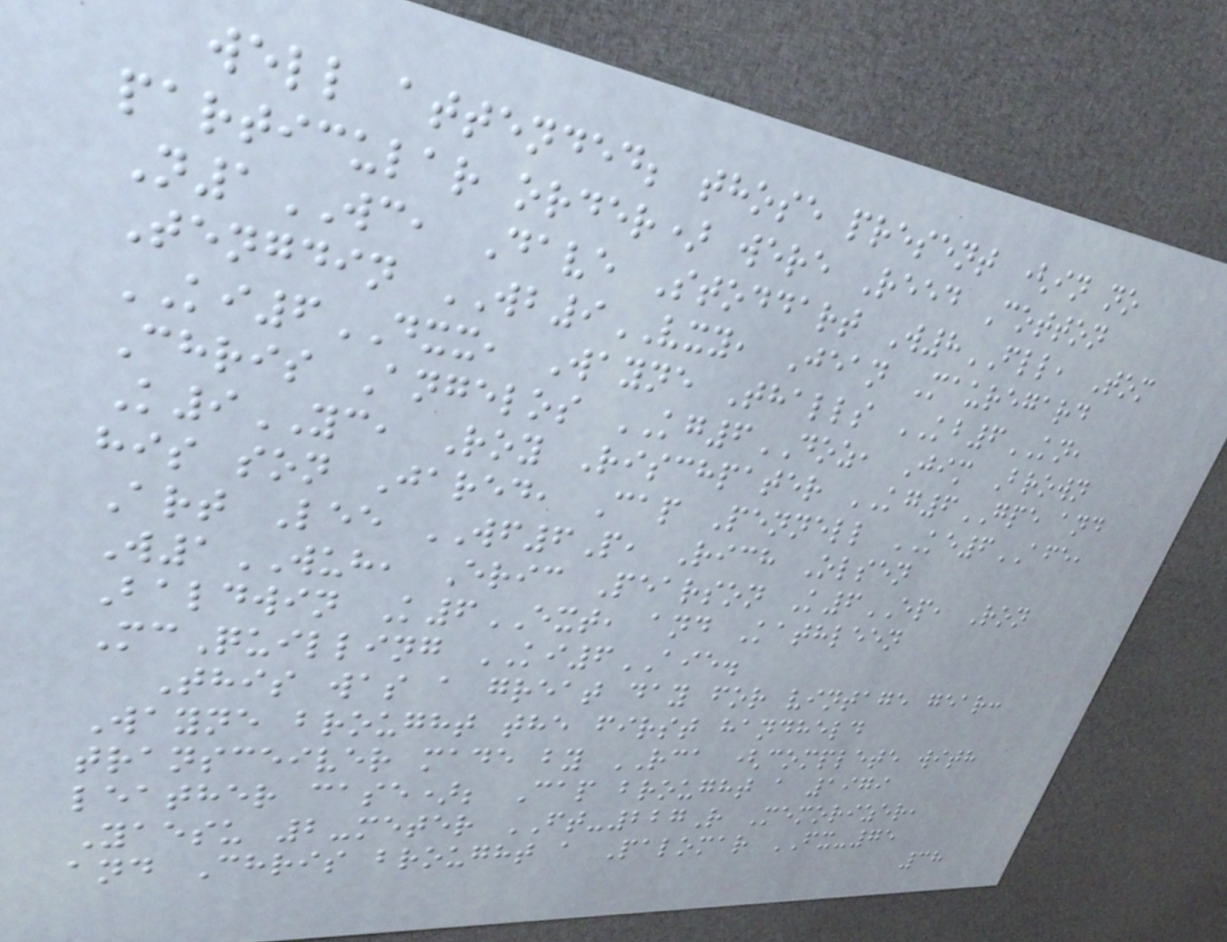well attended; those present (in no
particular order) were Reed Cotton
N1WC, Dave Stoddart W8FLL, Tom
Tengdin WB9VXY, Jean Mauregard
KI6DXX, Wayne Thalls KB6KN,
Chris Angelos KG6DOZ, Jim Brown
K9YC, Roy Rischpater KG6GPE and
his son Jared, Cap Pennell KE6AFE,
Art Lee WF6P, Rich Olsen
W1WUH, Eric Pearson K6EP, Ron
Baldwin K6EXT, and Kathleen
McQuilling KI6AIE.
This was a great day for vintage gear:
Wayne brought the first handheld
transceiver made by RCA (complete with
leather case); Cap brought a 1979
Yaesu 2-meter FT-227R Memorizer,
and Chris brought a Palomar FX-75
38
